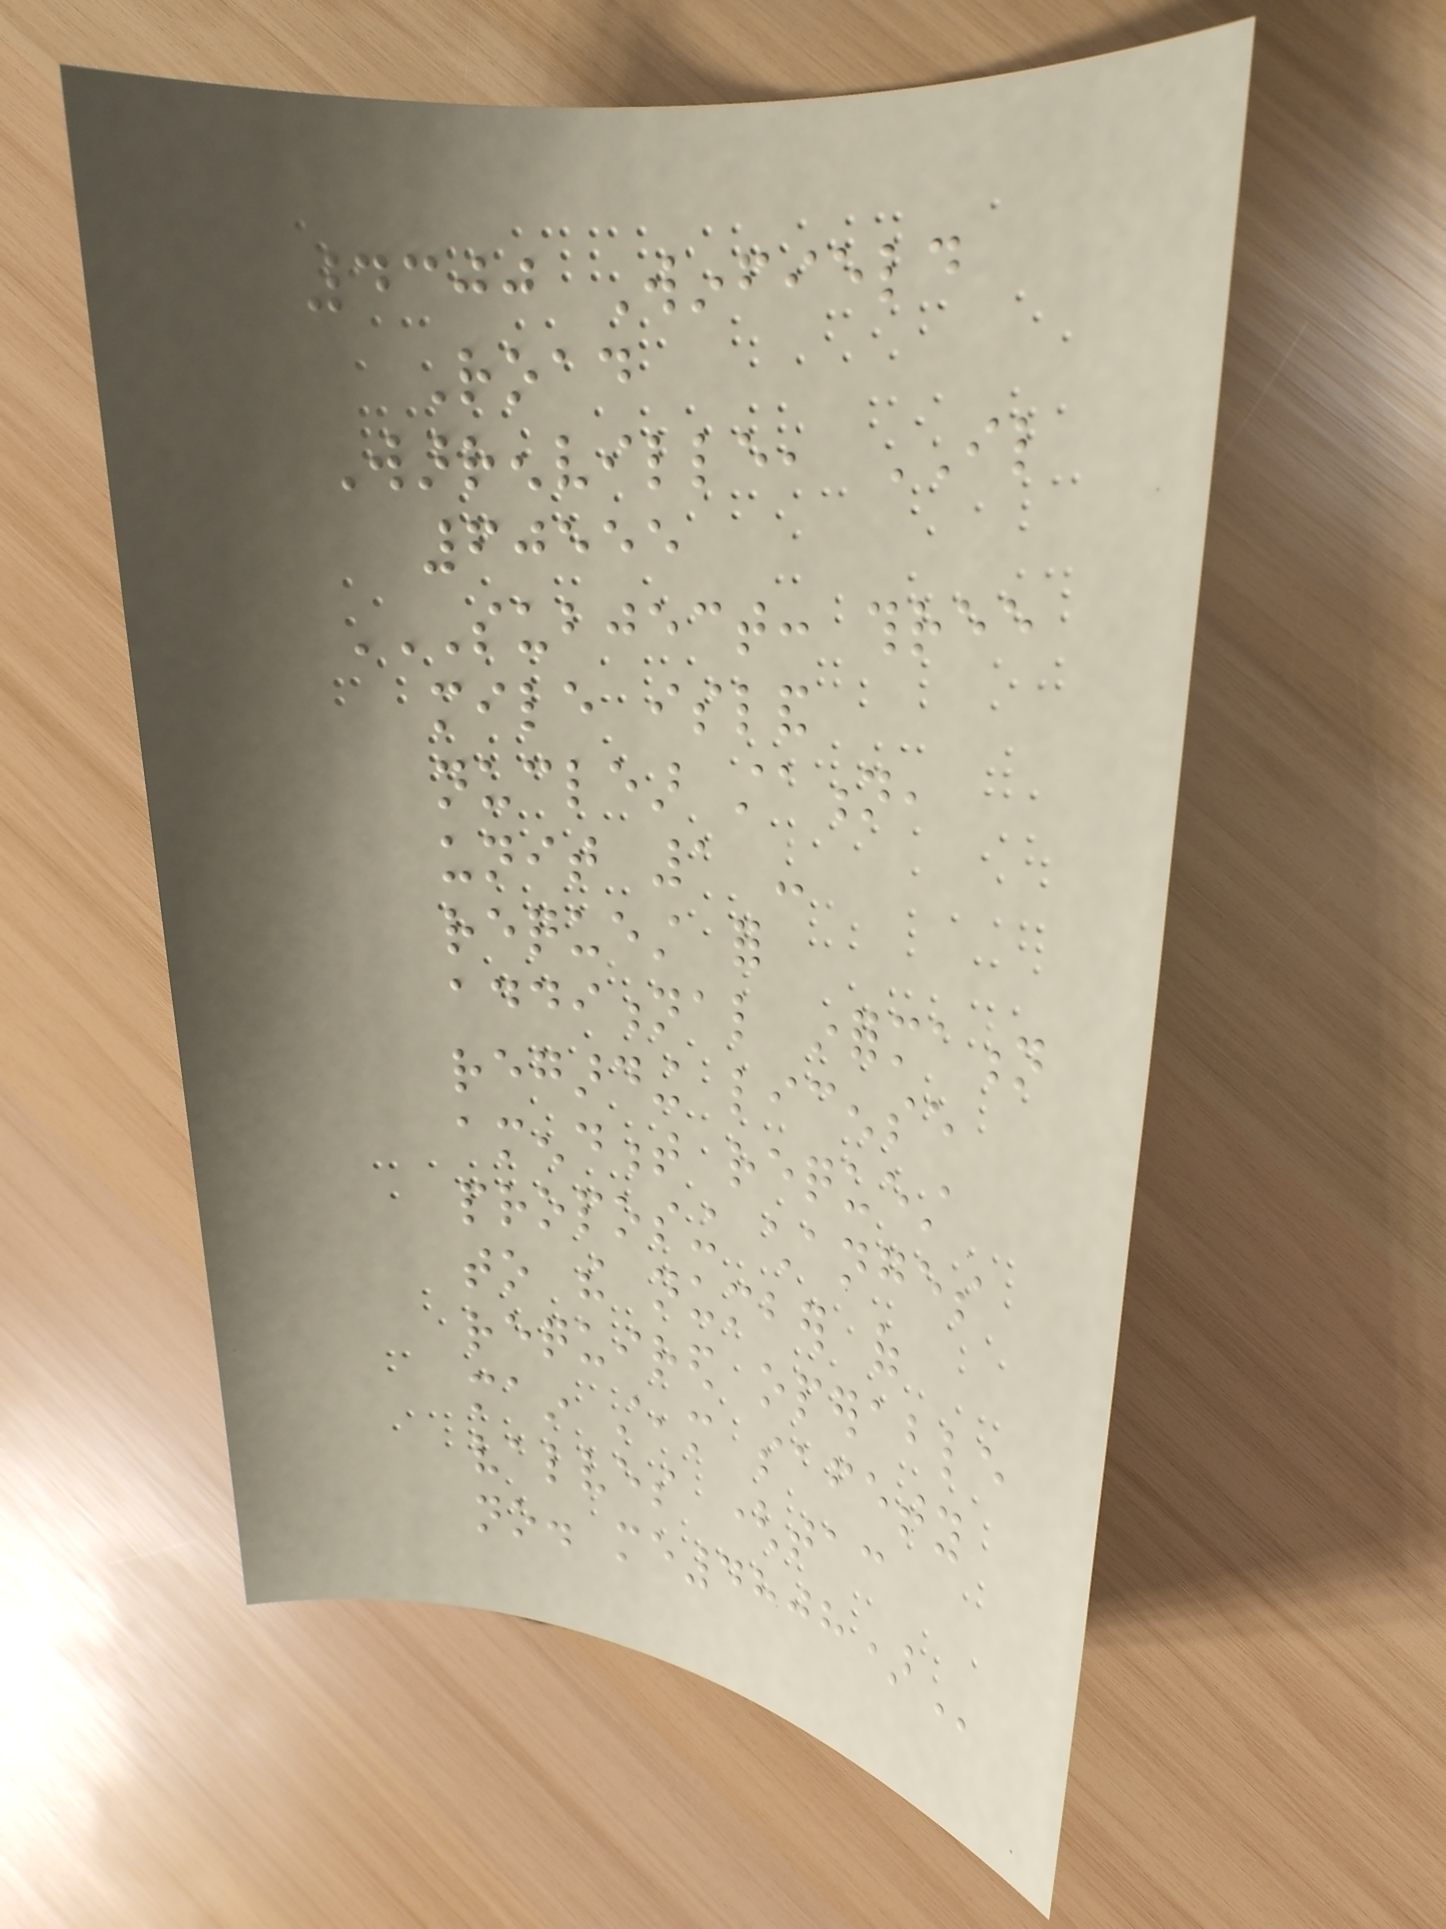4300 Winfield
Road
Warrenville, IL
60555
SUBJECT: THREE
MILE ISLAND
NUCLEAR STATION,
UNIT 1 -
REQUEST FOR
ADDITIONAL INFORMATION
REGARDING LICENSE
AMENDMENT REQUEST
PROPOSING CHANGES
TO THE NUMBER OF
REQUIRED OPERABLE
MAIN STEAM SAFETY
VALVES (TAC
NO. ME4808)
